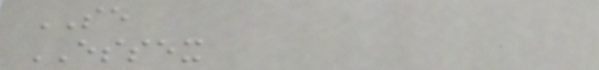SE
ESSEX
